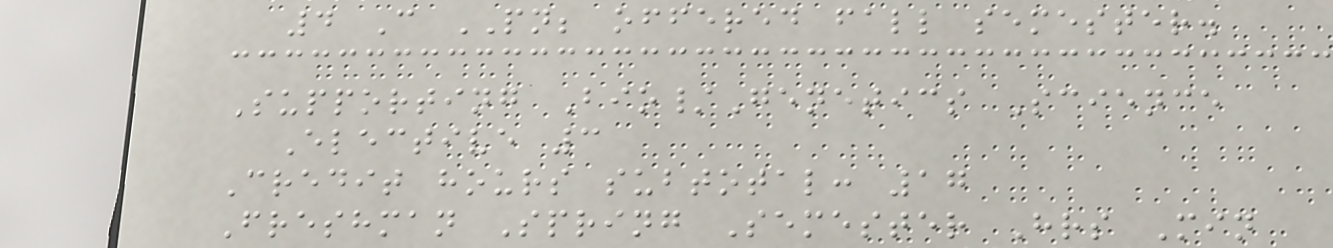4 C PN; offered fall semester.
Supporting Bio/Genetics Science
Elective 3
Credit hours subtotal: 17
Freshman Spring Semester Hrs Min
